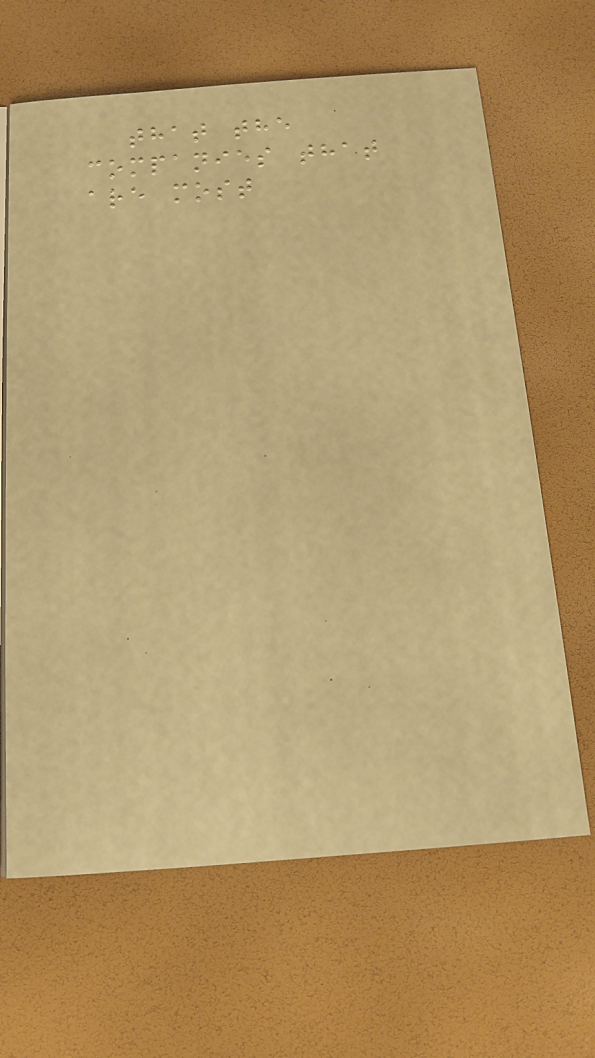that the
companies that
are most
